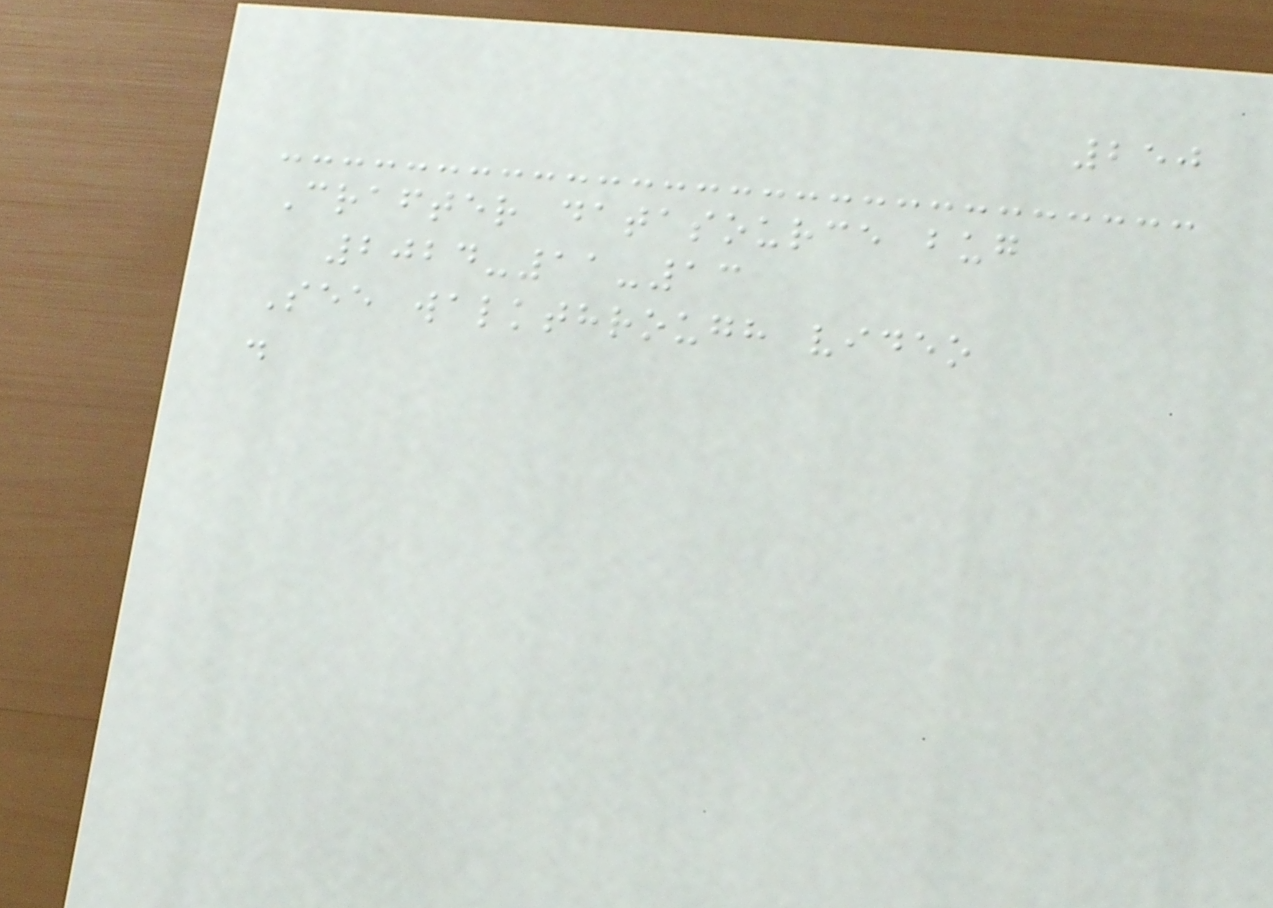250
Crafter datasource bug
2024-11-13
See walkthrough video
.
